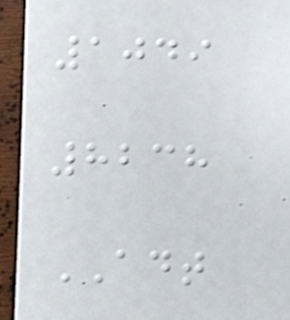1049
8238
ADT
